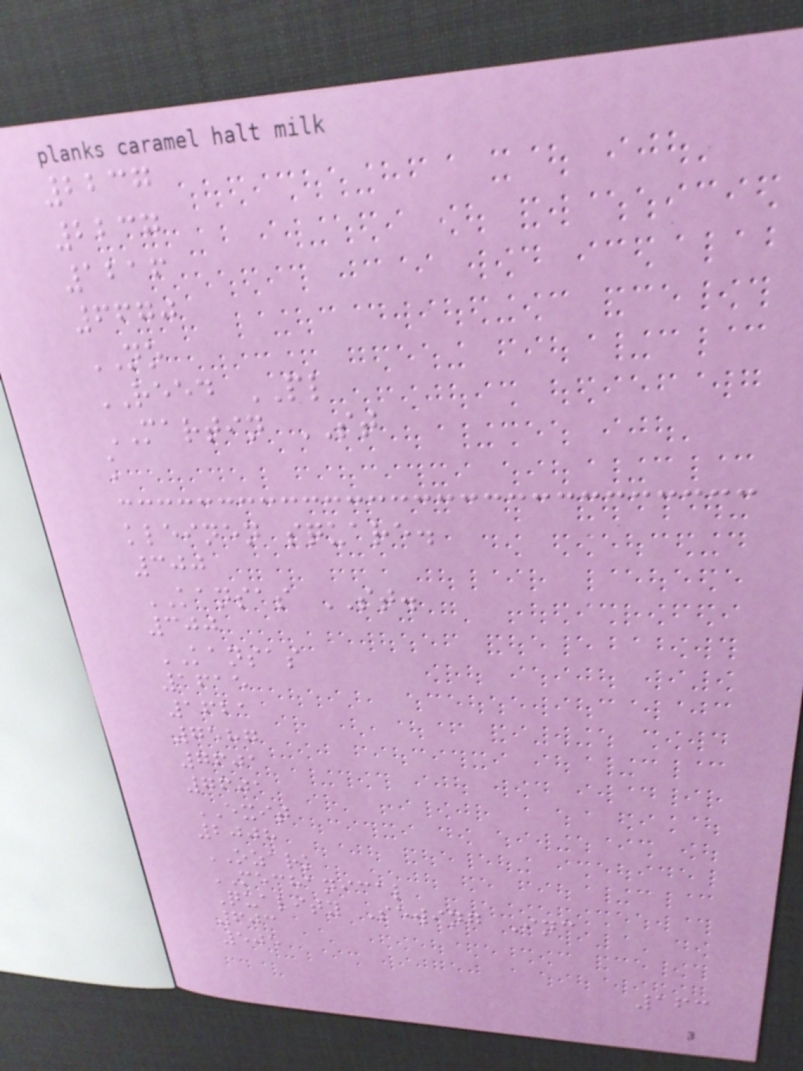2237
2237
1216
6670
NO
REED PL
MARTIN ST
k
kleinen square.
300
KANSAS ST.
300
KANSAS
1615
1621
7587
7601
7601
EXIT
2008
OZARK
MECHANICAL
Quality Sewing Inc
603
505
163
